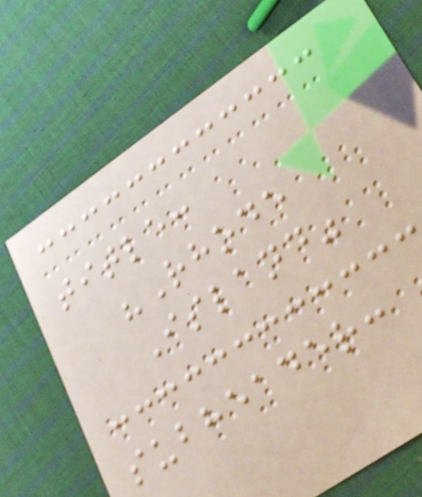title:
"Rhode
Island"
subheader:
